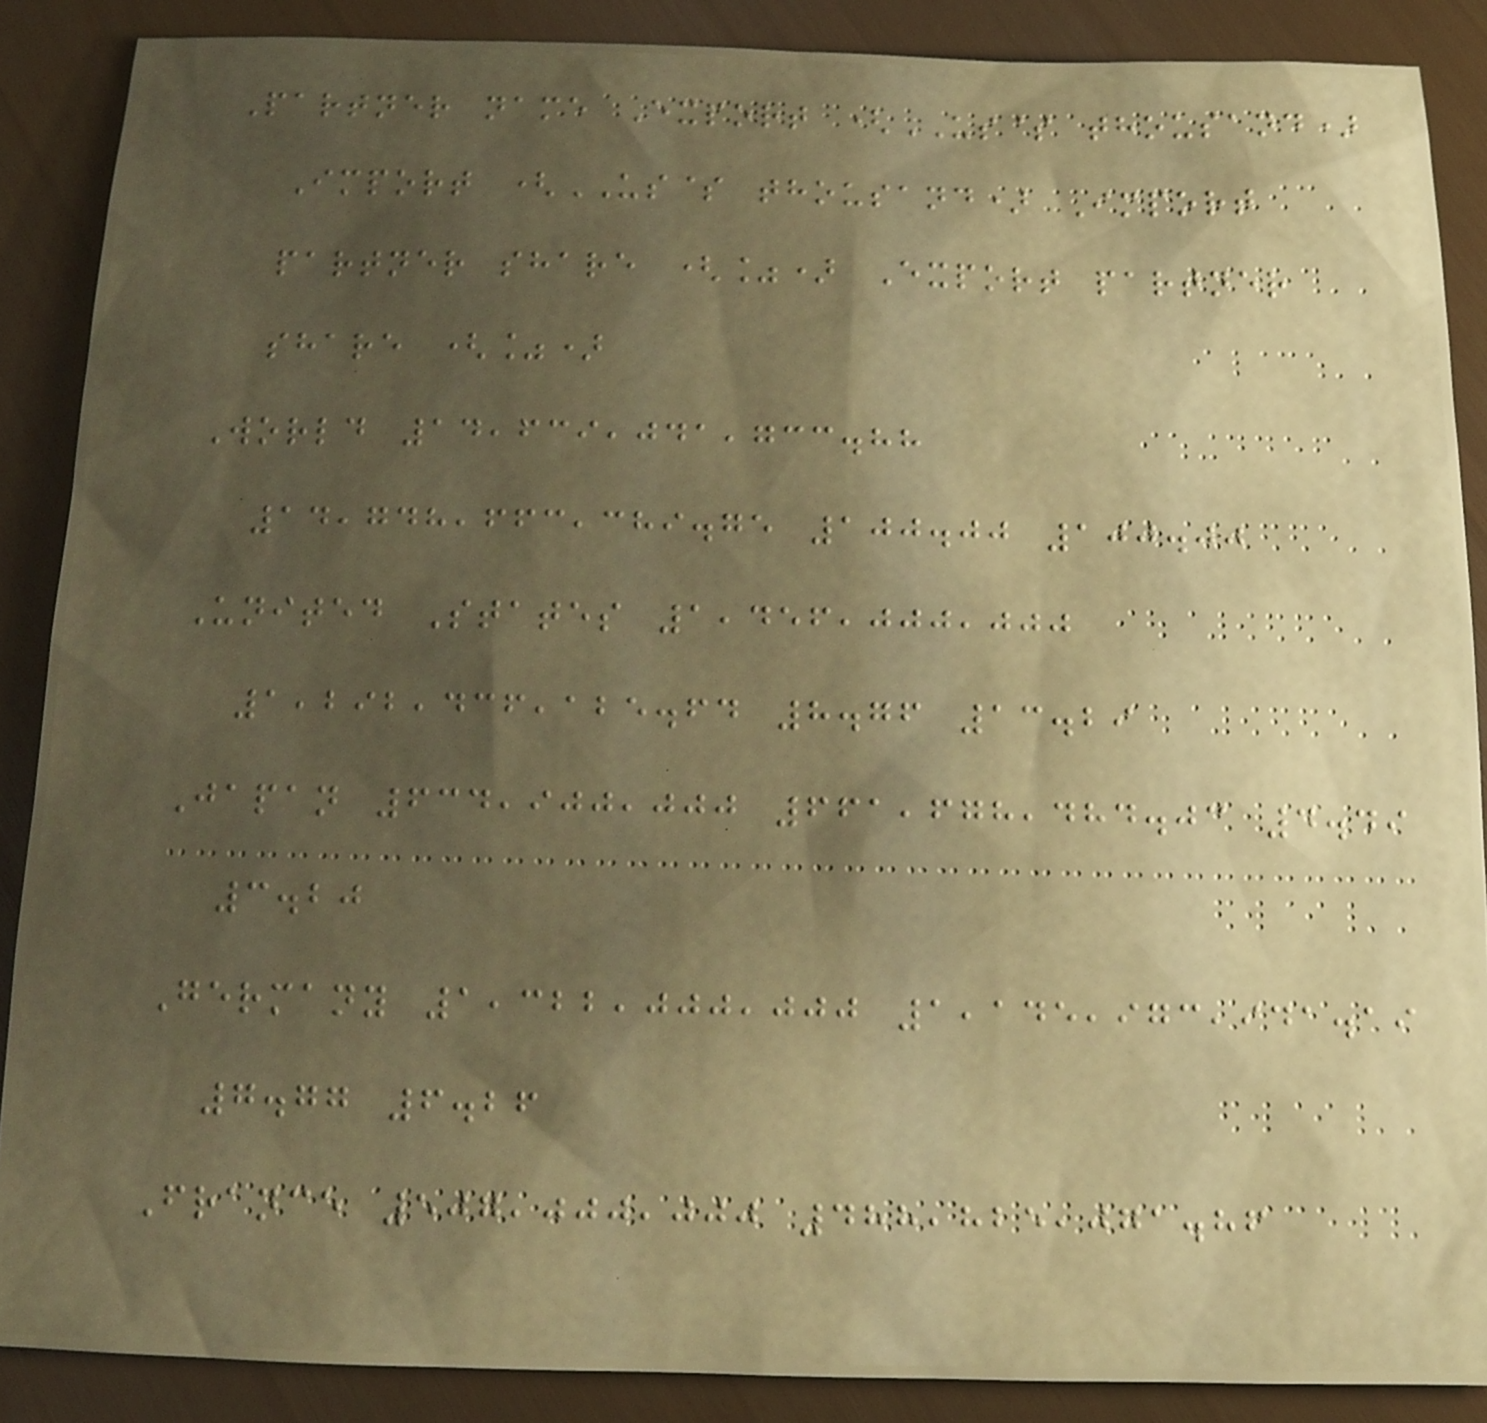Partner name Export (US$ thousand)
Import (US$ thousand) Import
partner share (%) Export partner
share (%)
World 14,639,041,733.88
14,748,663,389.75 100.00 100.00
United States 1,456,000,000
1,292,436,125.64 8.76 13.29
Japan 634,900,000 661,678,484.03 4.49
3.20
Germany 1,322,000,000 1,145,973,941.19
7.77 6.26
France 507,000,000 488,825,071.86
